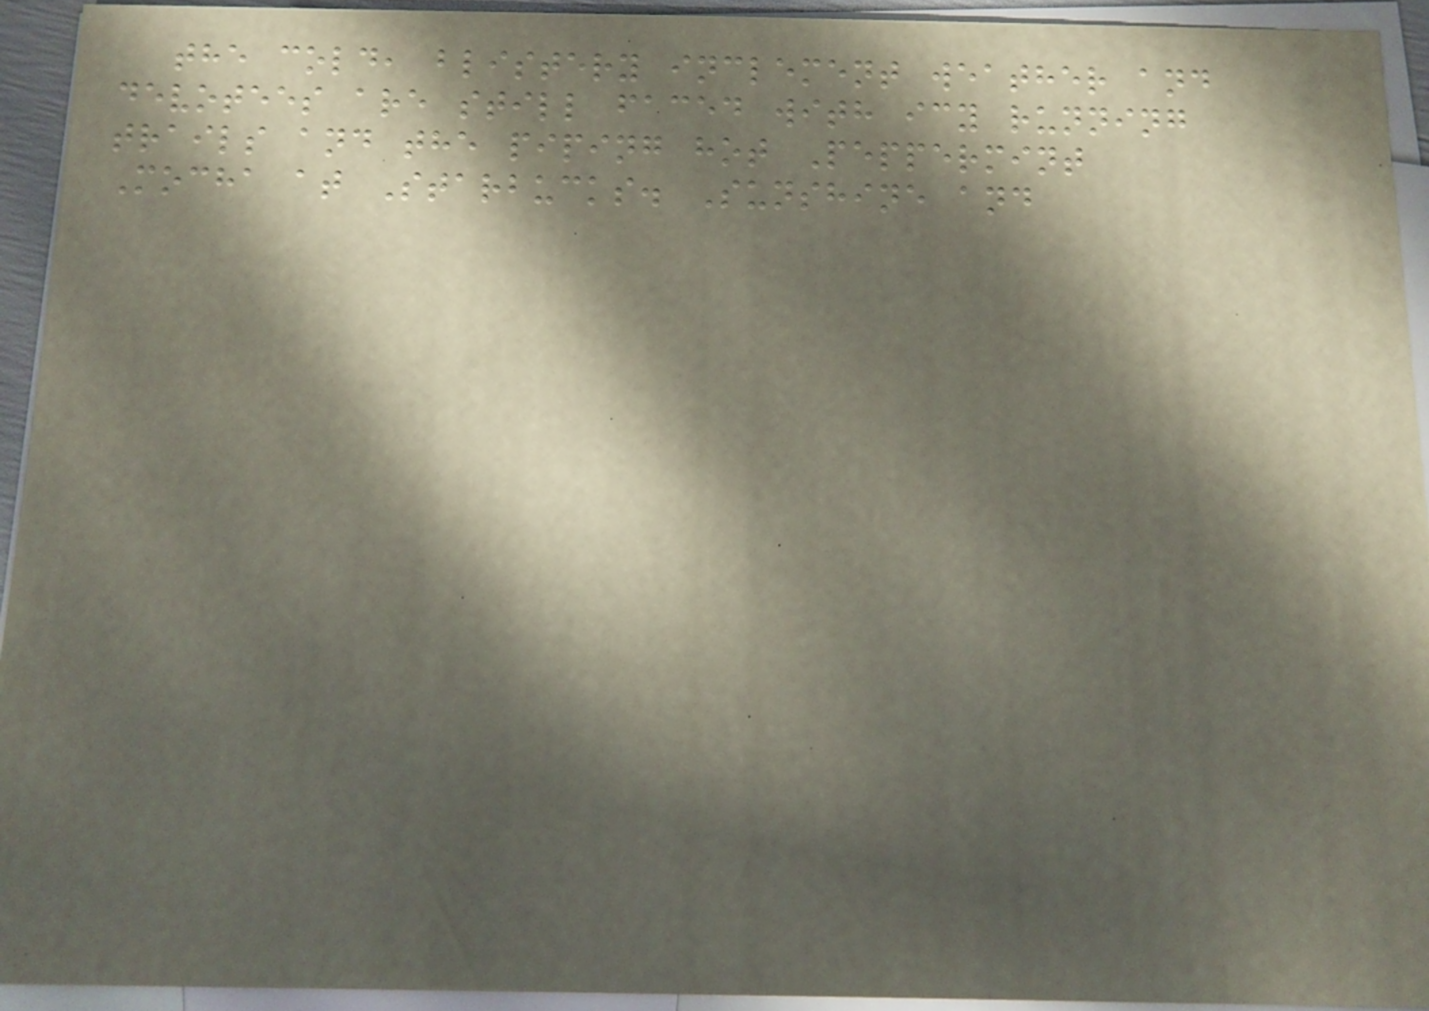the cold, blistery inclement weather and
devotees are still faced with icy running
trails and the piping hot Peppermint
Mocha at Starbucks. Sunshine and
